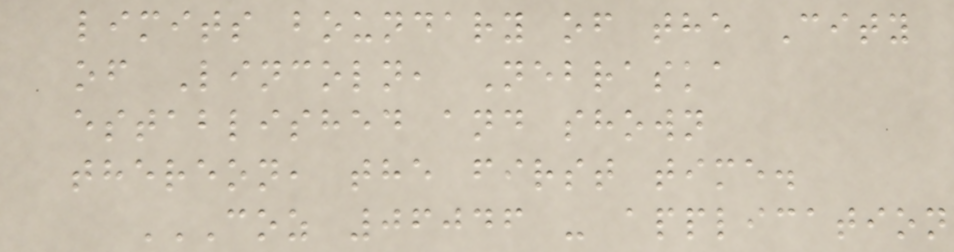limits boundary of the City
of Lincoln, Nebraska
established and shown
thereon, the first time.
COZ 06046 - APPLICATION
